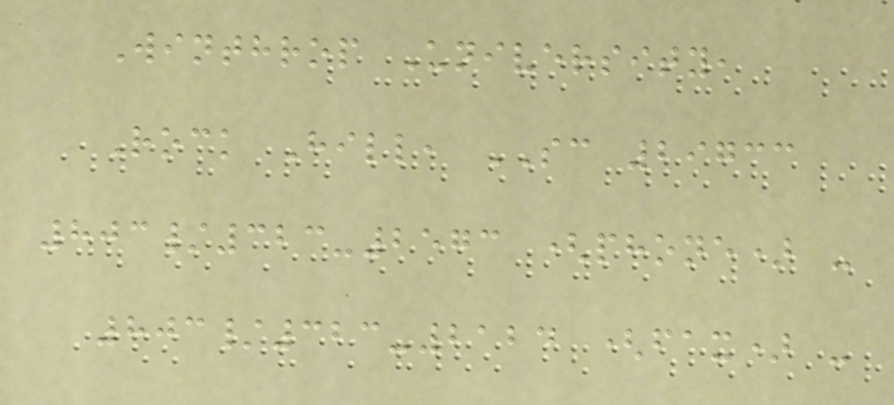Winthrop University,
Rock Hill, SC 29733
803/323-2573 (phone) -
803/323-2124 (fax) -
